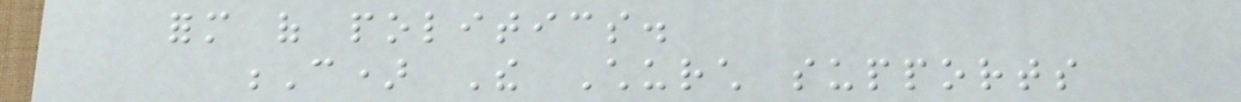form of politics.
C) The Church supports
